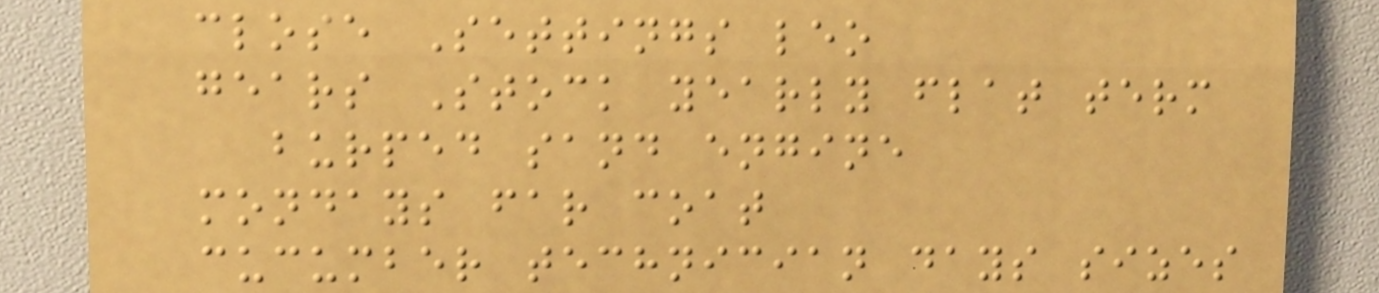close Settings leo
gears Stock yearly flat term
burped sand engine
mondays far coat
cucumber technician days sizes
